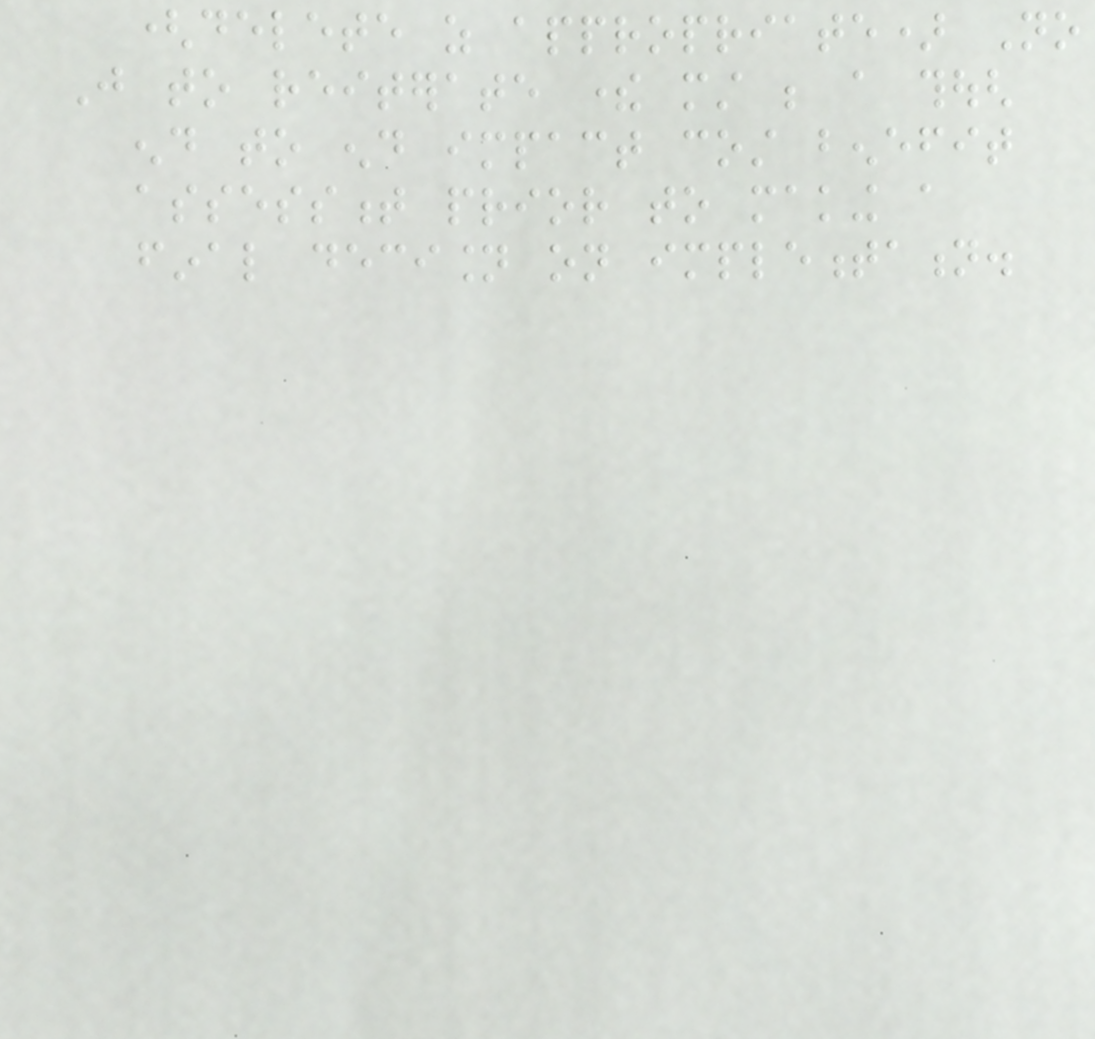(delete as appropriate) No
Just to reiterate there must be a though
end to end impact cost benefit
assessment prior to making a
final decision on implementation.
